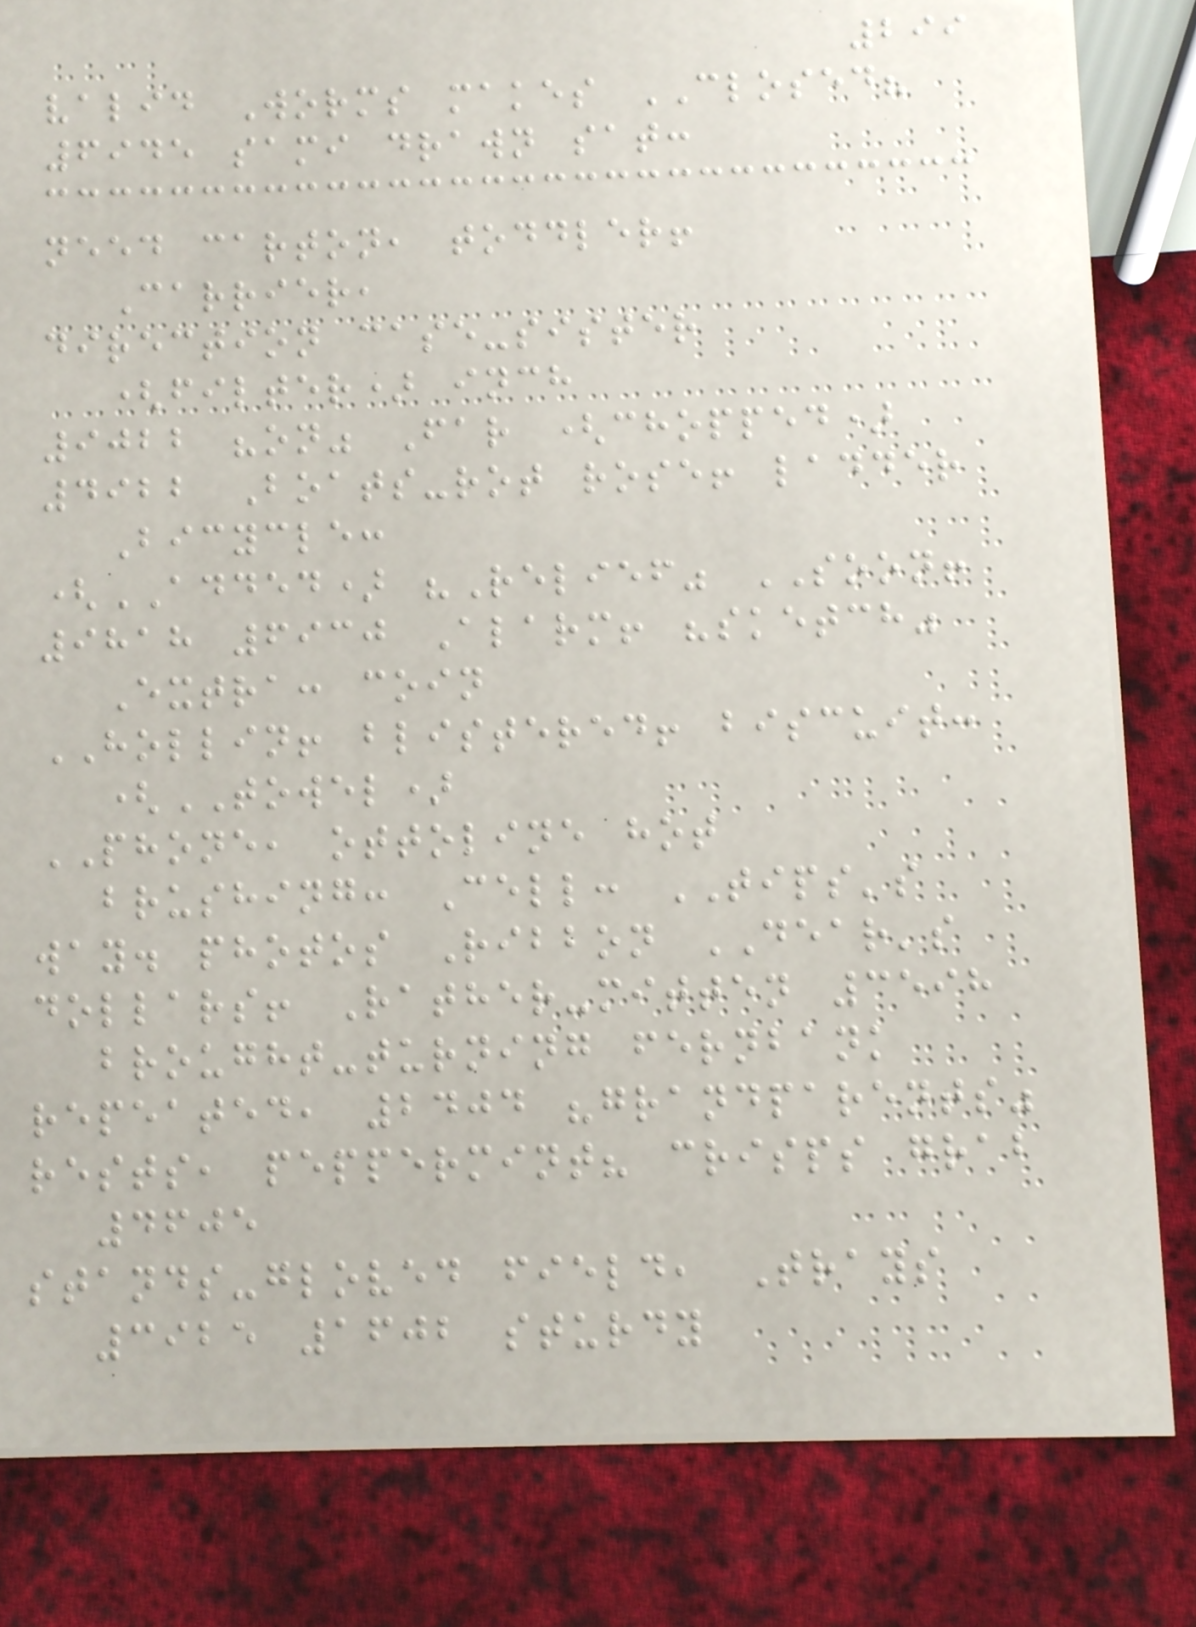299
valid Worms makes CLOSED?
6945 sami drawn sat:
need carton, toddler!
Carrier,
direction case-sister
(filter) inch
9022 "on" Far (chopped)
4922 Boats-rot rose! ladder
Bicycle:
(ADDED) "Relief" SOON!
9818 6930 Alarm! "sketch"
Extra: coin
HOLLIN! blistered! biscuit:
(TOWEL)
PHONE, ottoline hot
brushing: Cell: TIPS's
way. photos Ribbon DEAR's
dollars! Rather-mitten 3598
brought-turning fernbank
repeated, 2404 "grandparents"
rests, peppermint? crisps grab
4605
stands-gloved field, Trays
3925 1602 sturdy
